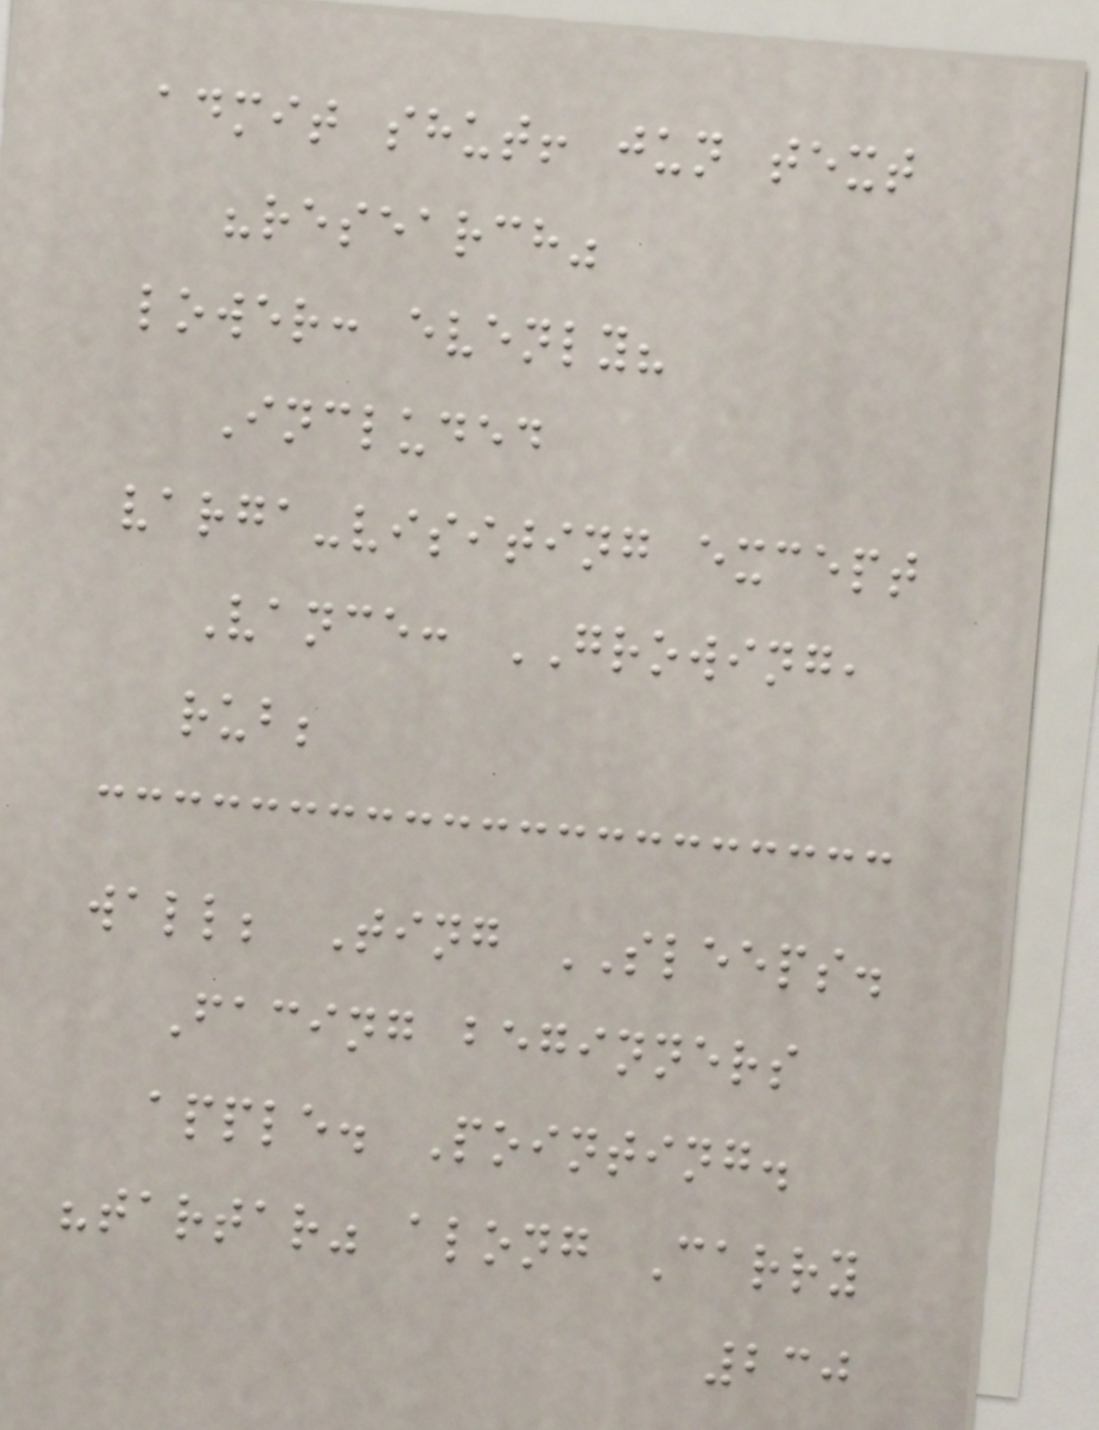admit shut! jun text
"research"
lower: evenly?
Included
varga-visiting except
Vance: GROWING,
rub;
wall; Ting SLEEPS.
Facing beginners
apple. Pointing.
"tartar" along Carry
230
